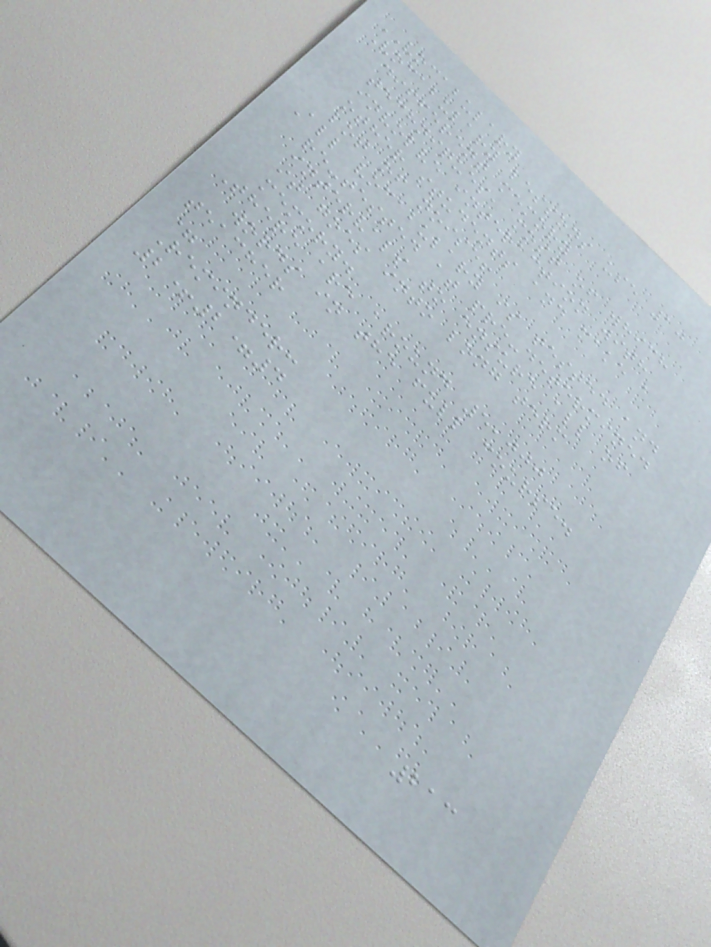VOCABULARY
Vocabulary lessons use 10
different memory
techniques, most of which
involve interaction with
other students and make a
lot of noise!
All vocabulary is tested and
re-tested at pre-determined
intervals to ensure all of
it goes into long term
memory.
There are around 5,000
words in the full course.
teacher
=
Reminder:
2+2=4
213
